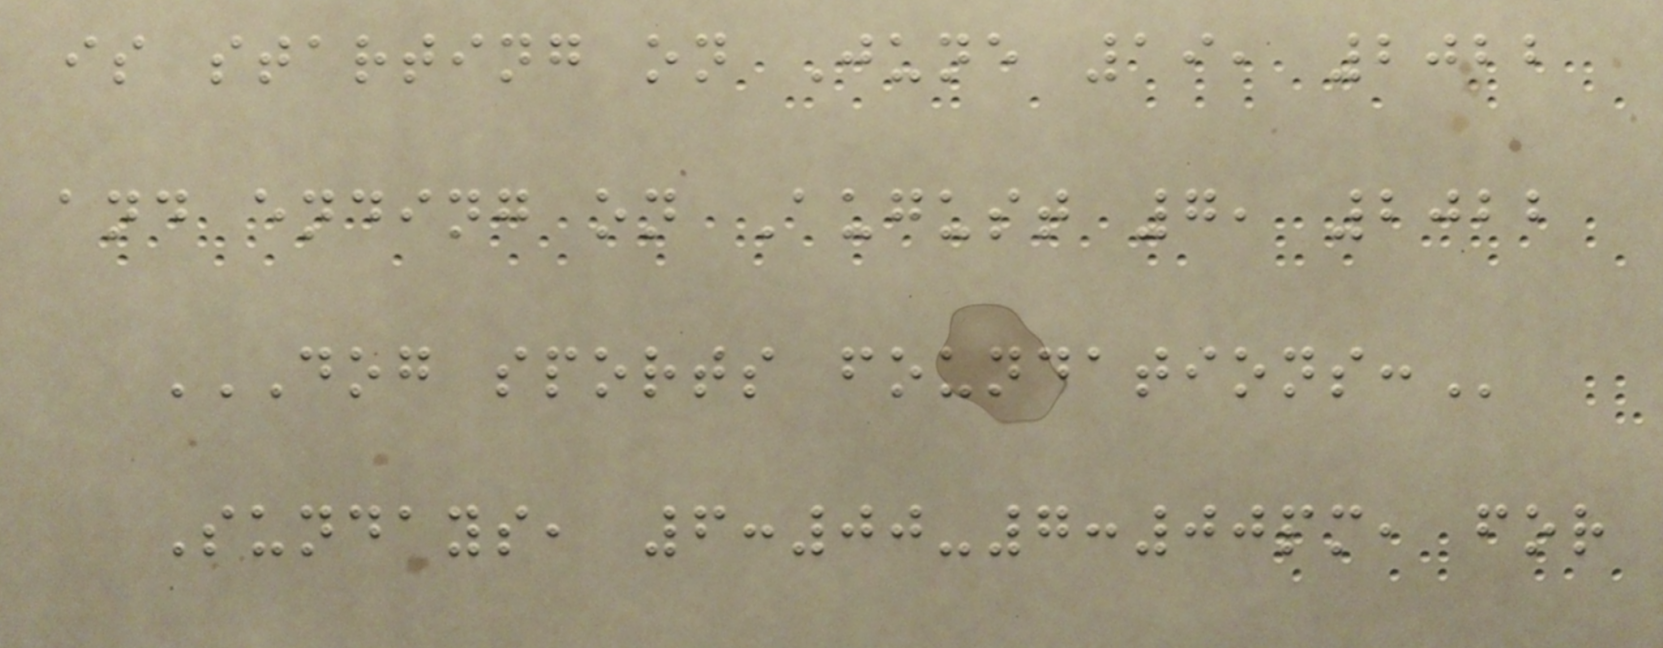is starting on June 19, 2022
and ending on August 7, 2022
DOG SPORTS FOUNDATIONS:
Sundays, 6:00-7:00pm, for
